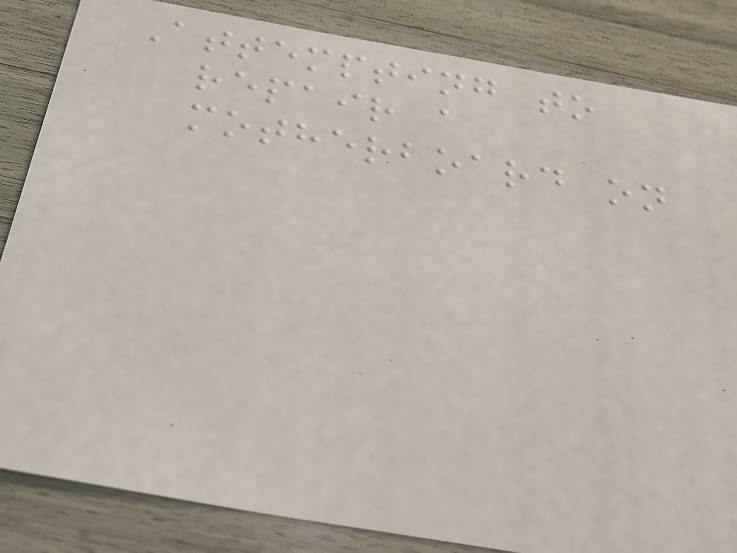Attempting to
repair a
motherboard on
